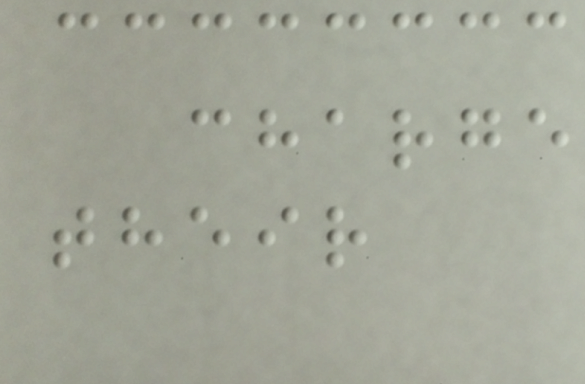charge
their
